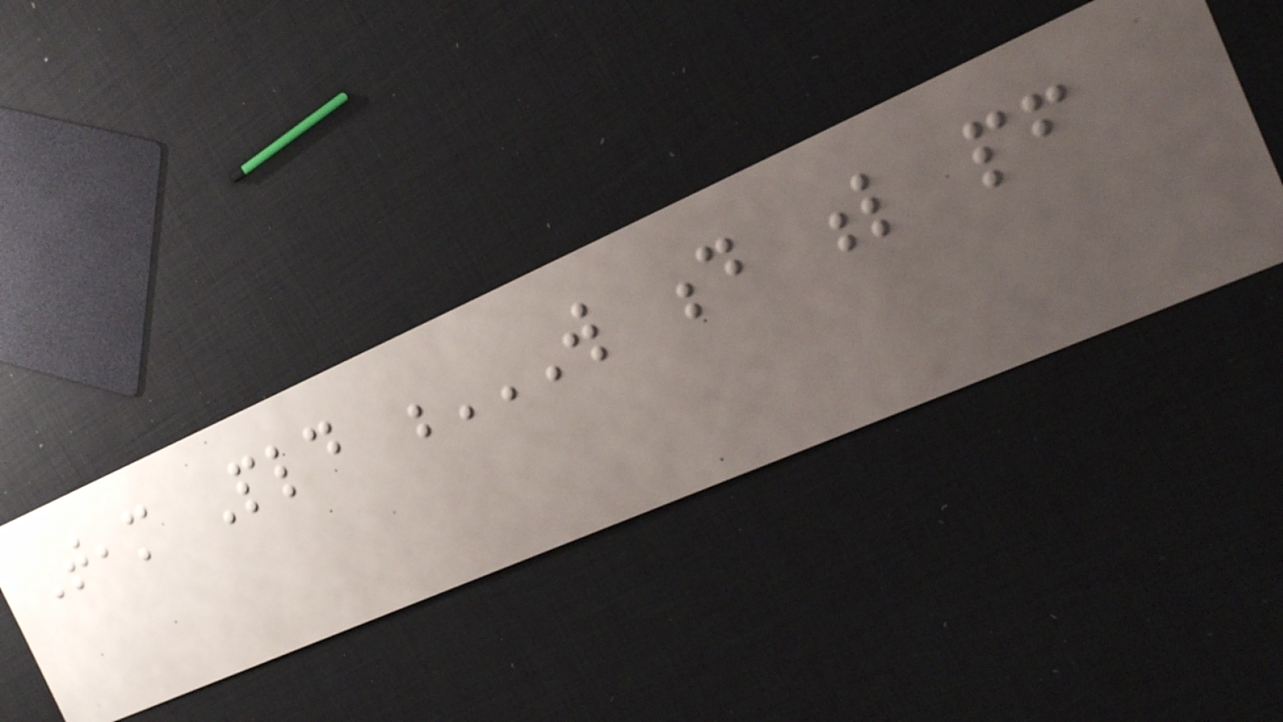Team Pld W D L PF
